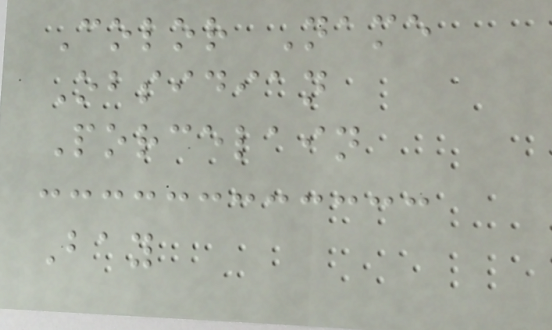Color Name
Obsidian
Porcelain
Bay
